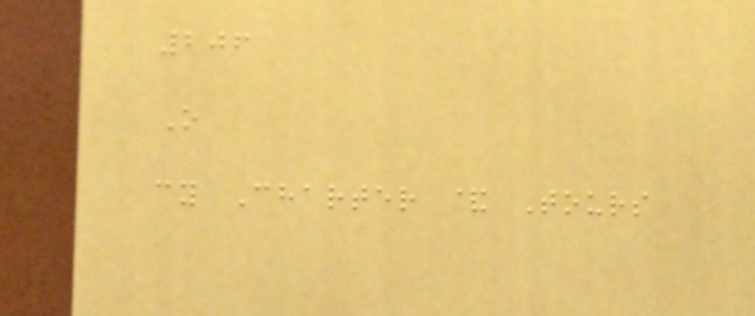206
O
cy Charter & Tours
